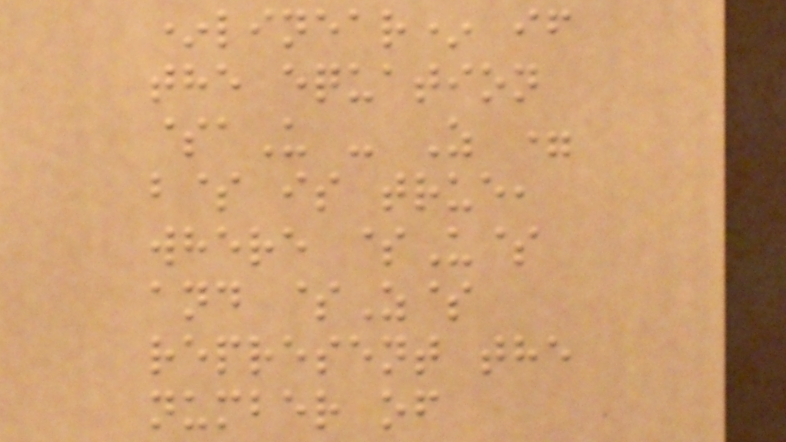*linear* if
the equation
$aU - Z =
b$ is true,
where $U$
and $Z$
represent the
number of
